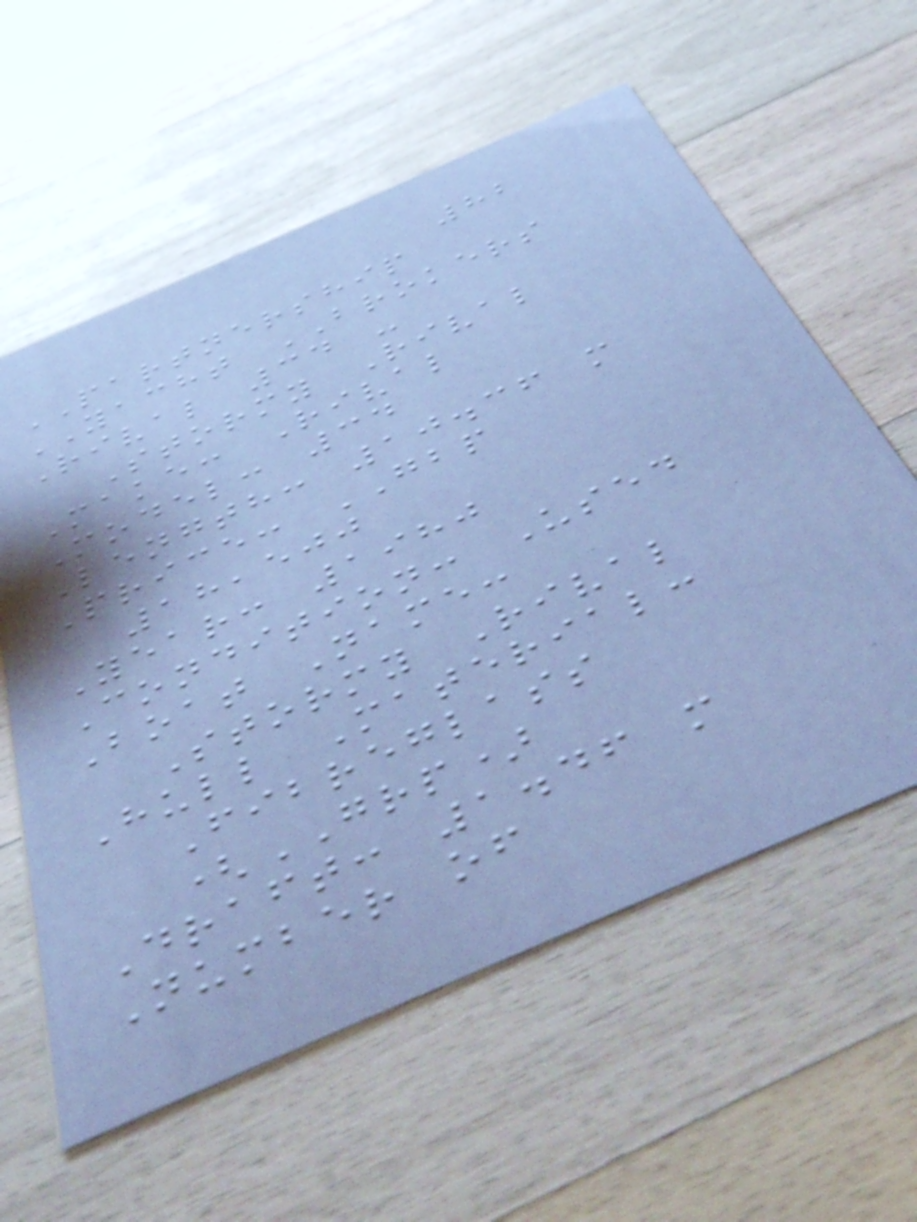82
PARTNERSHIP
YACHT BROKERS
Rival 34 -
Stormy Rival
Make: Rival
Model: 34
Length: 10.36 m
Price: GBP
18,500
Year: 1980
Condition: Used
Boat Name:
Stormy Rival
Hull Material:
Fibreglass
(GRP)
Draft: 1.46 m
Number of
